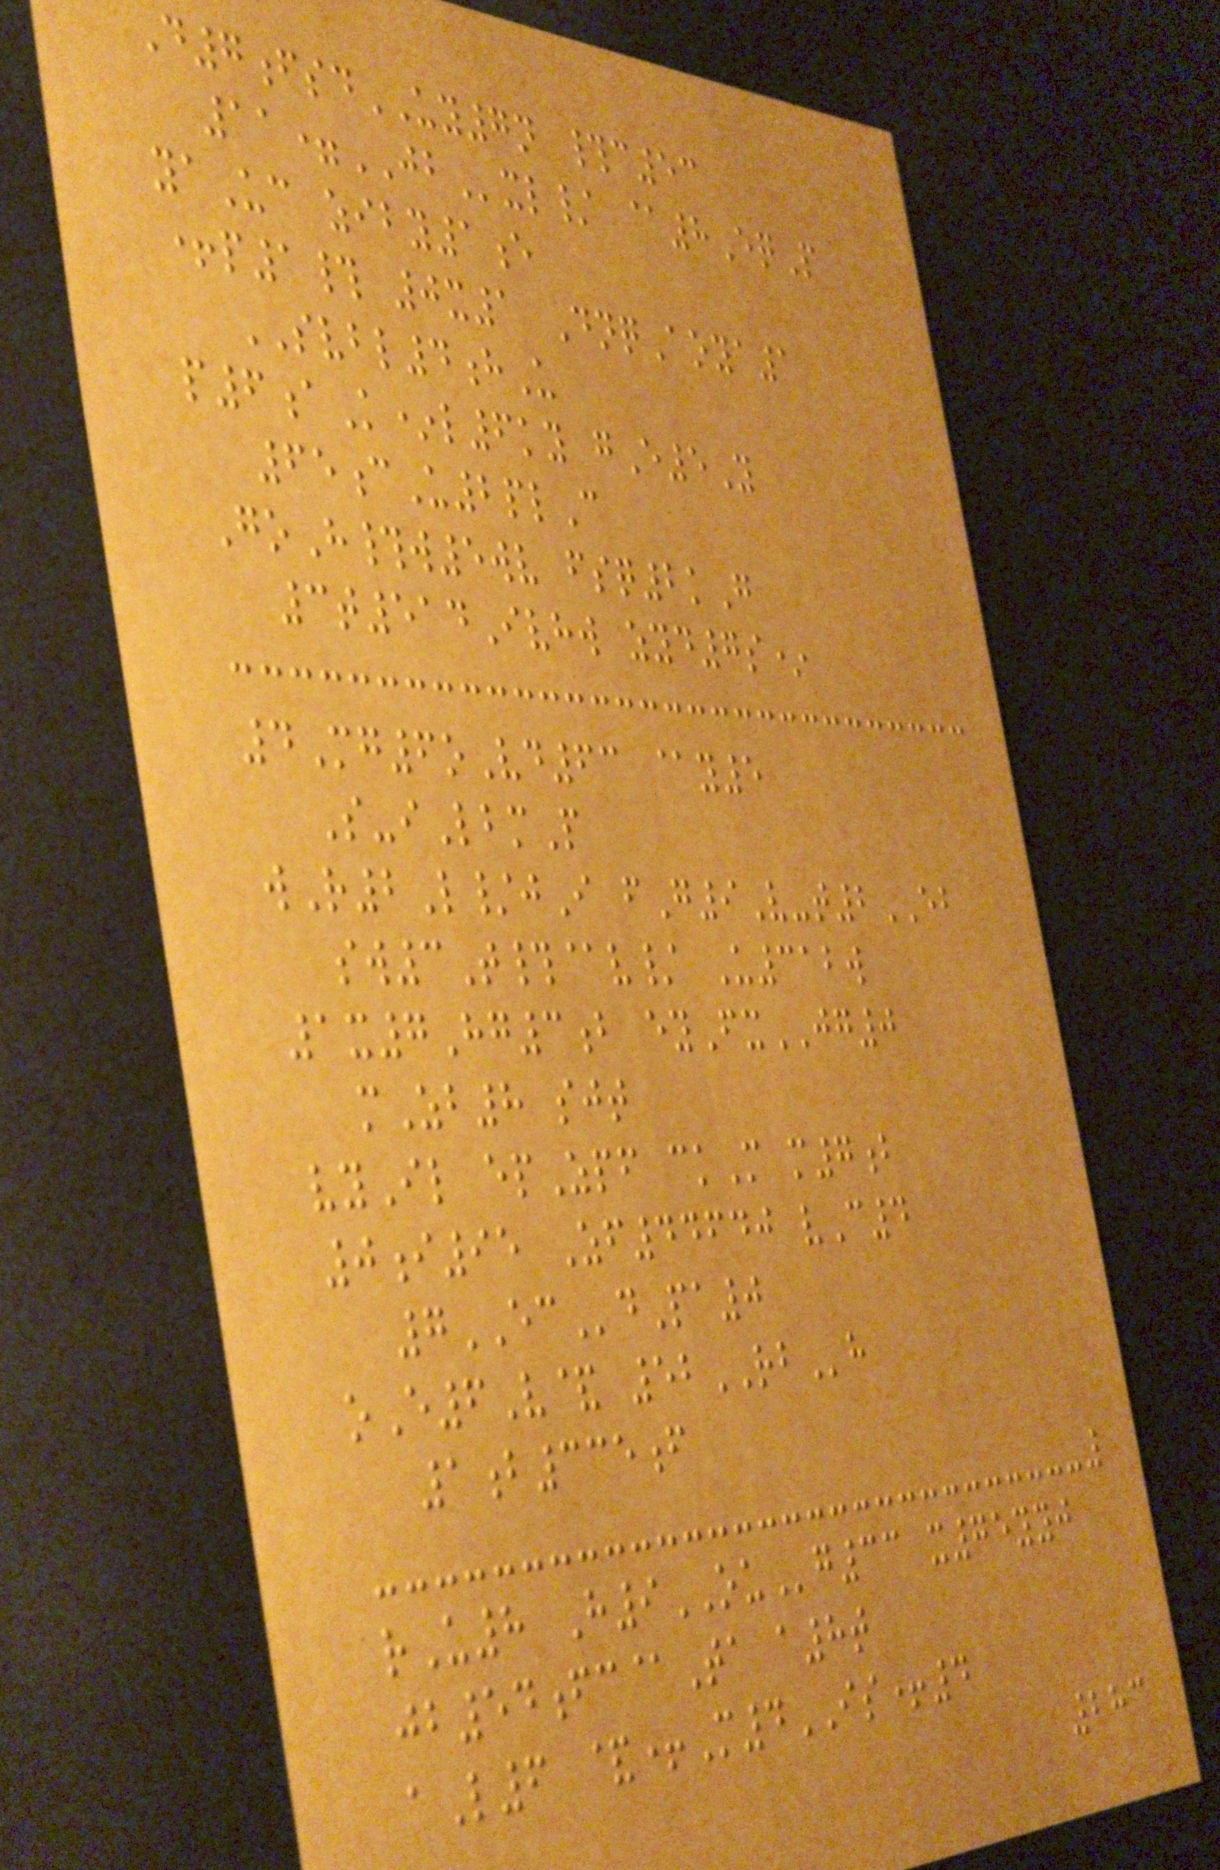D7fsdUY7n #c53
11=JBxl/ @8EqP
yaUc ziby1e
+p1# 0x1 DnqAoya1
SVBL4hU
p6aK*l6ky gE5Y
65cU2plC
GoH#w5wv fsq2kG
3t514Ivhw zyd7s*
4Mg6oVd63 @y5
S-iLbmP
wR2L/jI fG9V-t2EB
sw3T#@v/ U312w
1x7Hg3b eyFxJG0
mZb8 sjt
vyIl epZpf ckM m7b
0i95 Zf44640 vC4
7ECdPa0
oE6V& 52RBh
1b335f
rU8 H9OUg33 x75yyj
jb54fc@Ta a8t
aL6 &+M4IS+4
283
